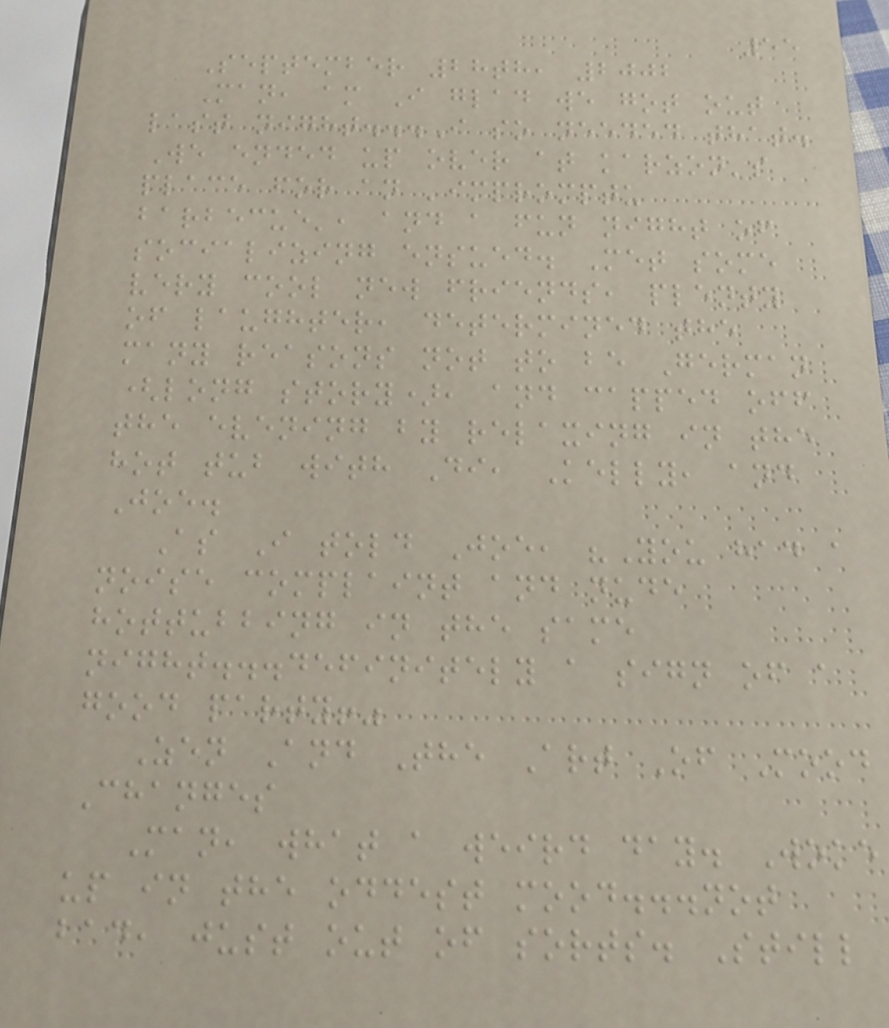55
September 28th, 2002
Man, am I glad we got out
last night...I so needed that.
We ended up over at karzon's
place for an 'impromptu
barbecue', and a fun night of
socializing ensued. Met some
very cool new friends, plenty
of laughter, determined the
many reasons not to be German
(long story), and capped off
the evening by relaxing in the
hot tub with Di, Kelly, and
Joe.
As I told Joe, "You had a
noise complaint and nude
hottubbing in the same
night...definitely a sign of a
good party!"
Zen And The Art Of Mood
Changes
Man, what a weird day. Woke
up in the oddest mood...not
bad, just out of sorts. Still
